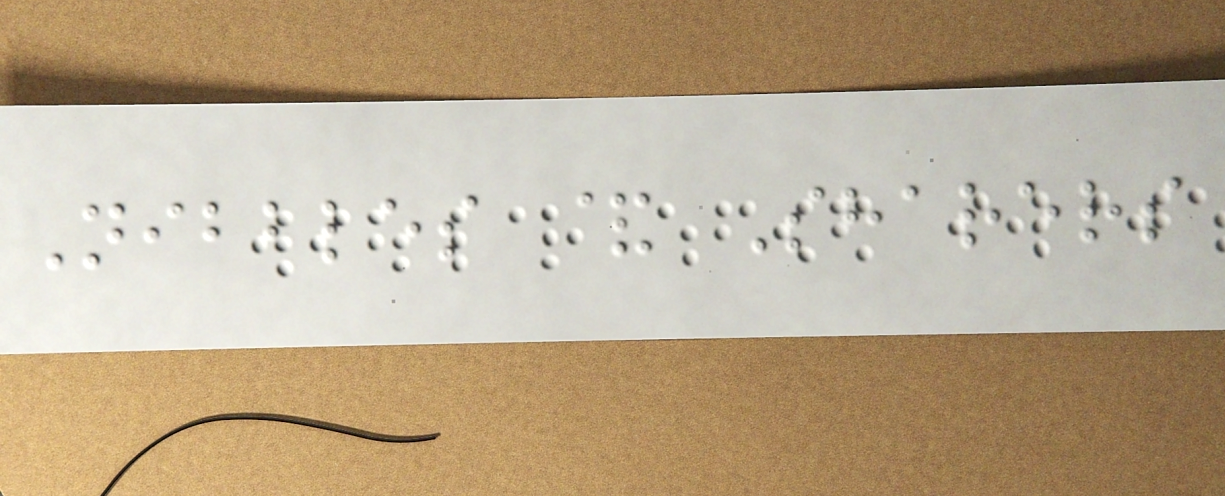Nibbles & Sharers
